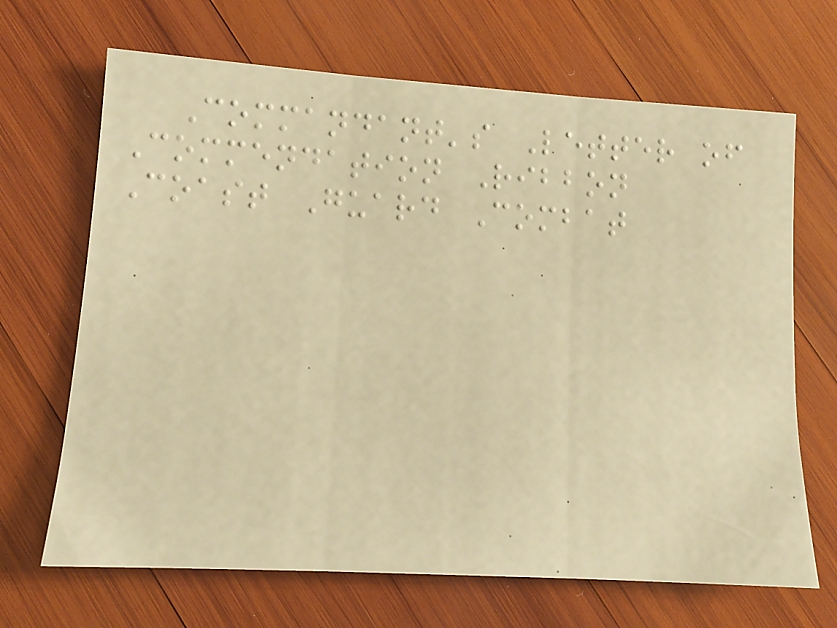Commandant's Letter of
Commendation Ribbon
Coast Guard Combat
